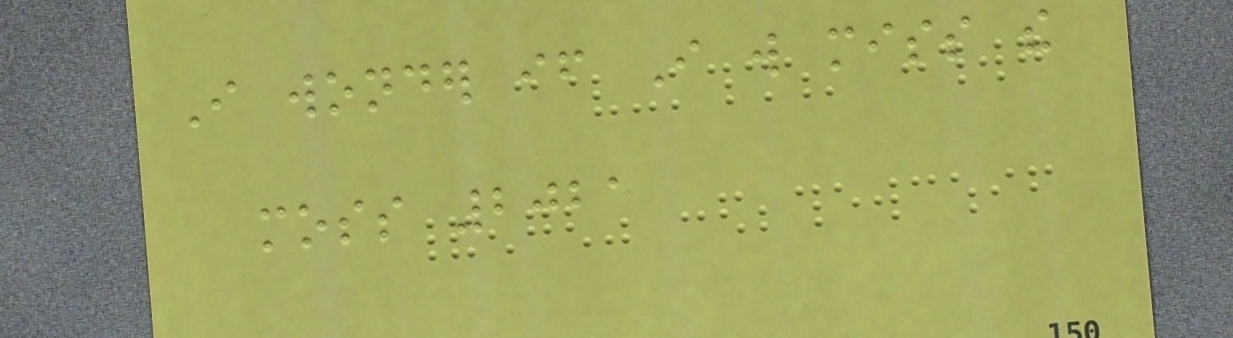I wonder if I will miss the
moss 2021
